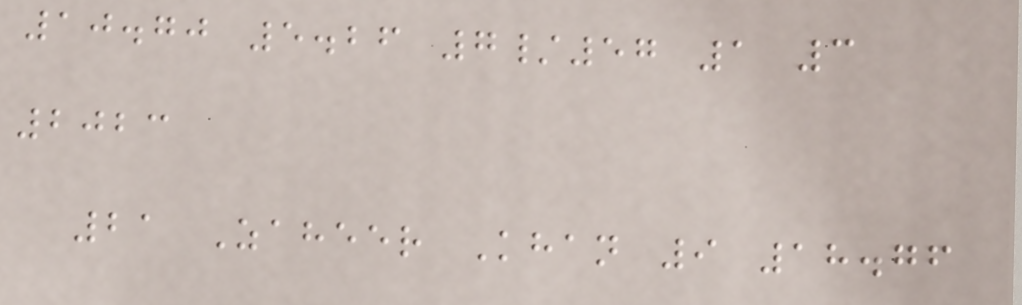10.70 5.26 7/57 1 3
2023
21 Zaheer Khan 9 18.76
